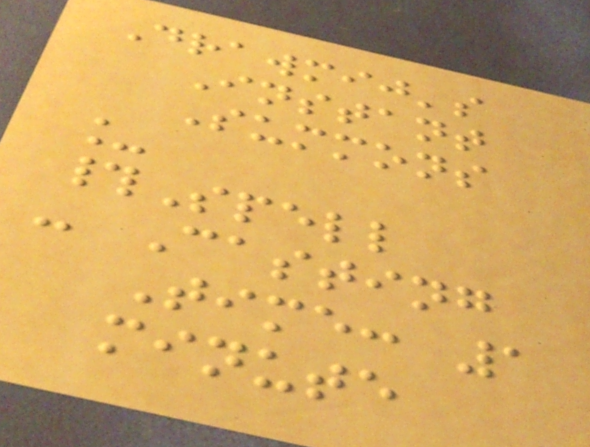Drawmij's
Instant
Summons
_
#Spell
- Casting
Time: 1
minute
